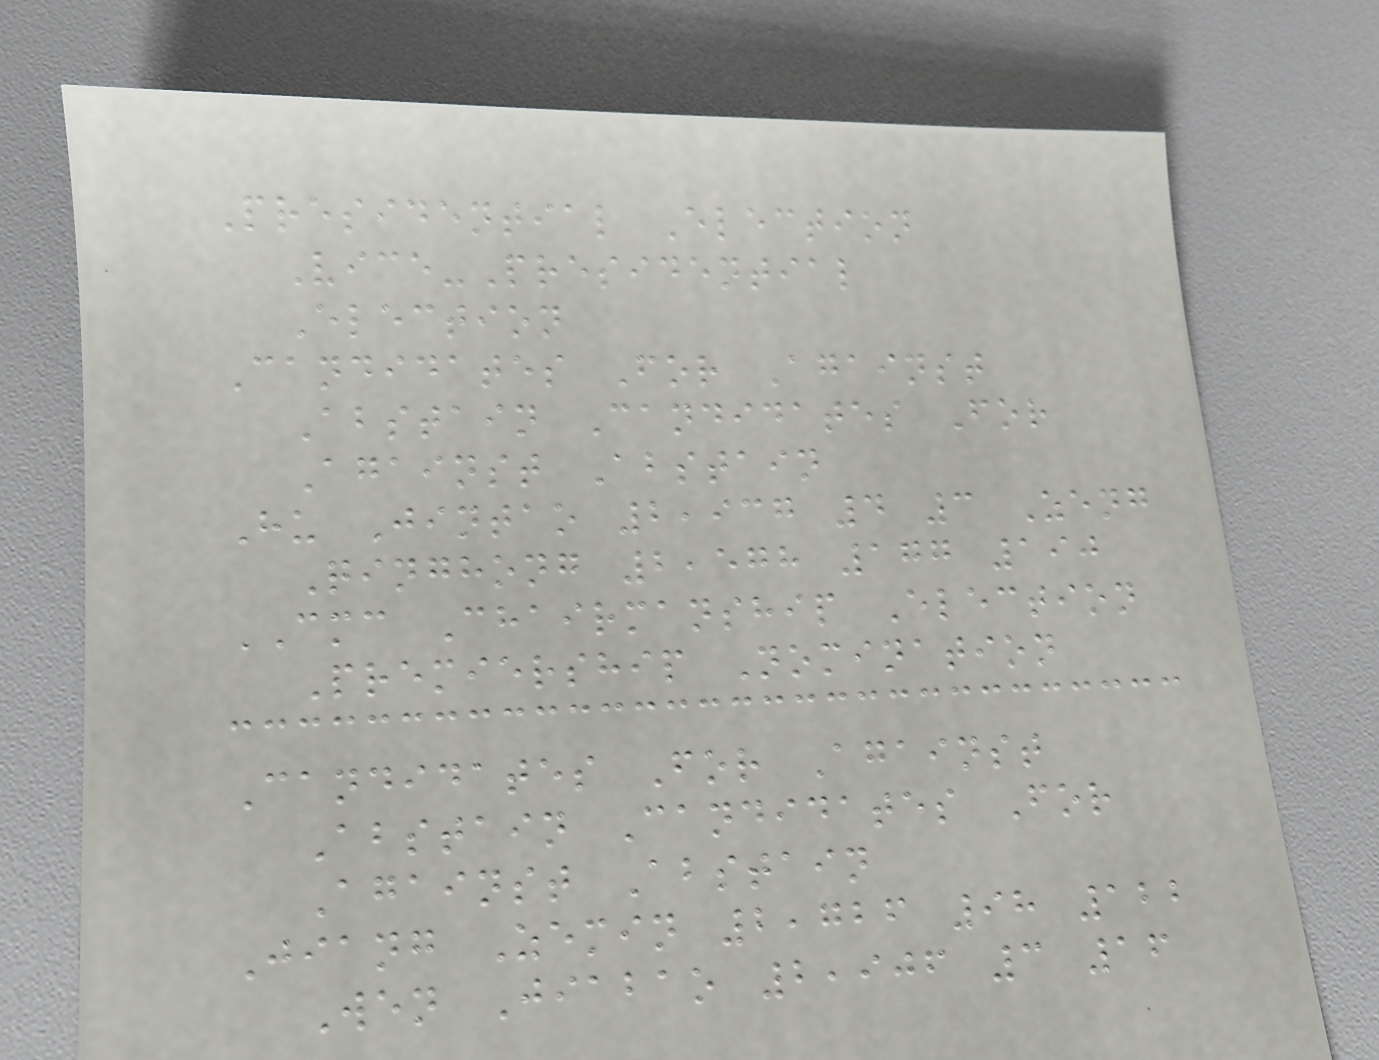Presidential Election
Vice-Presidential
Election
Candidates For Against
Abstain Candidates For
Against Abstain
Hu Jintao 2,937 4 3 Zeng
Qinghong 2,578 177 190
CMC Chairmanship Election
Premiership Nomination
Candidates For Against
Abstain Candidates For
Against Abstain
Jiang Zemin 2,726 98 122
Wen Jiabao 2,906 3 16
